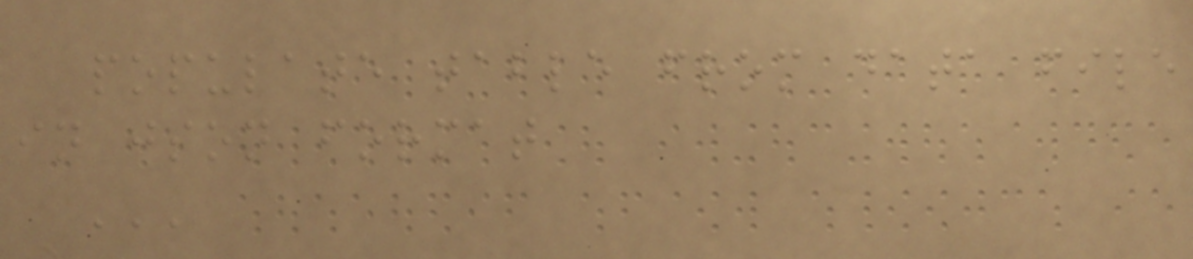populate table from data file
in json format
'''
